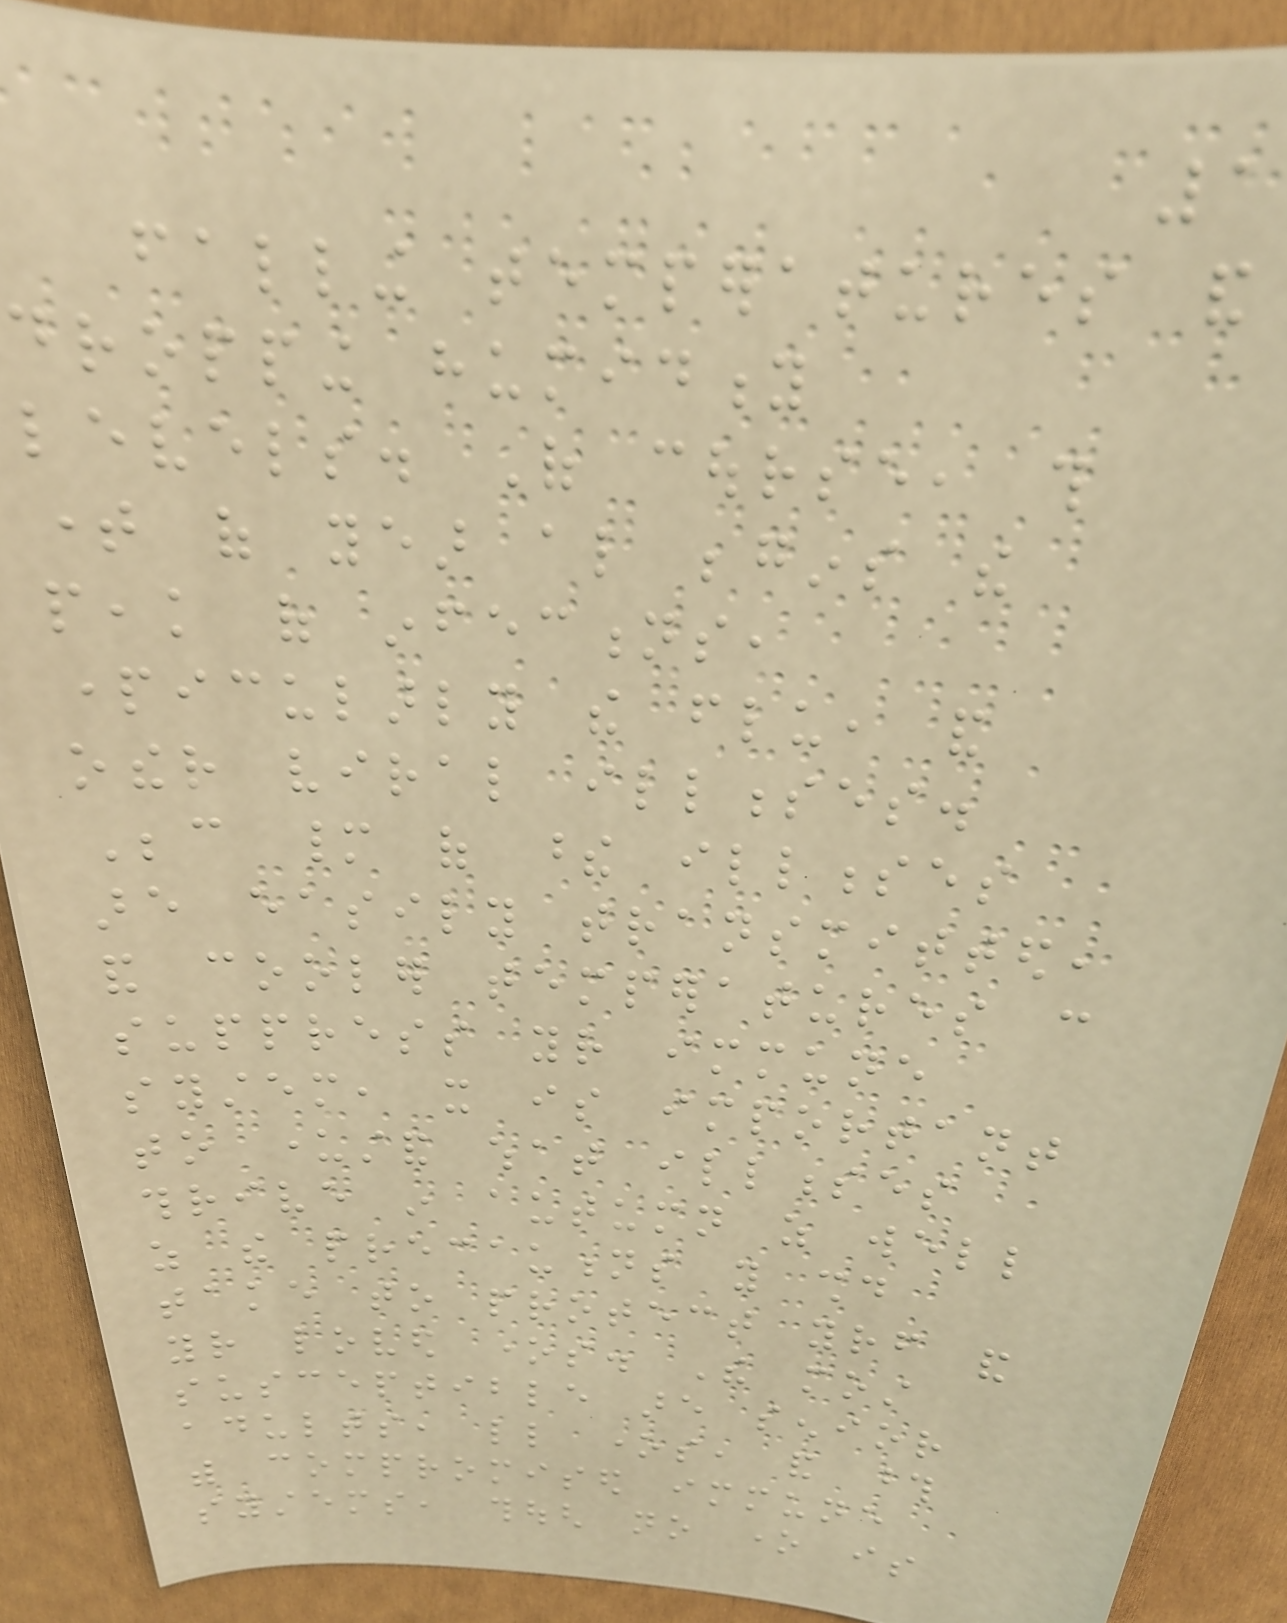1
falling temperatures and
dropping humidity
levels. Of course, this
time of year also begins the
peak of infections,
particularly the flu, and
other viral illnesses.
Because many of these illnesses
are easily transmitted,
and cooler temperatures can
suppress your immune
system, it is important
to understand what illnesses
thrive in autumn as well
as the precautions you should
take to protect yourself and
your loved ones. The most
susceptible are senior
adults, little ones, and those
with compromised immune
systems, though no one is
